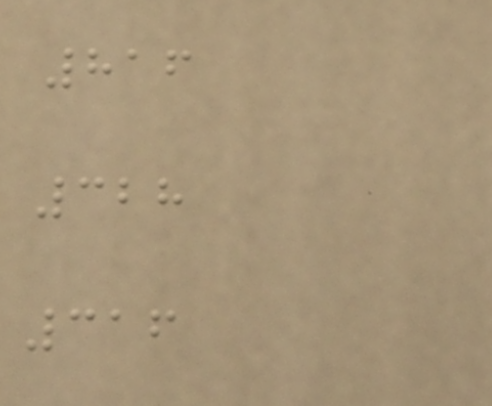816
328
316
